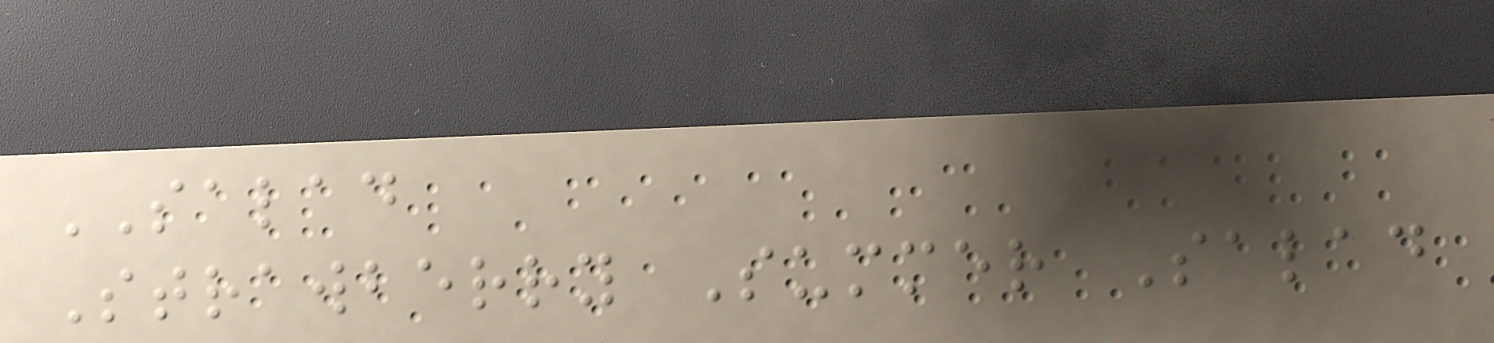SALAD
Strawberry Summer Salad
